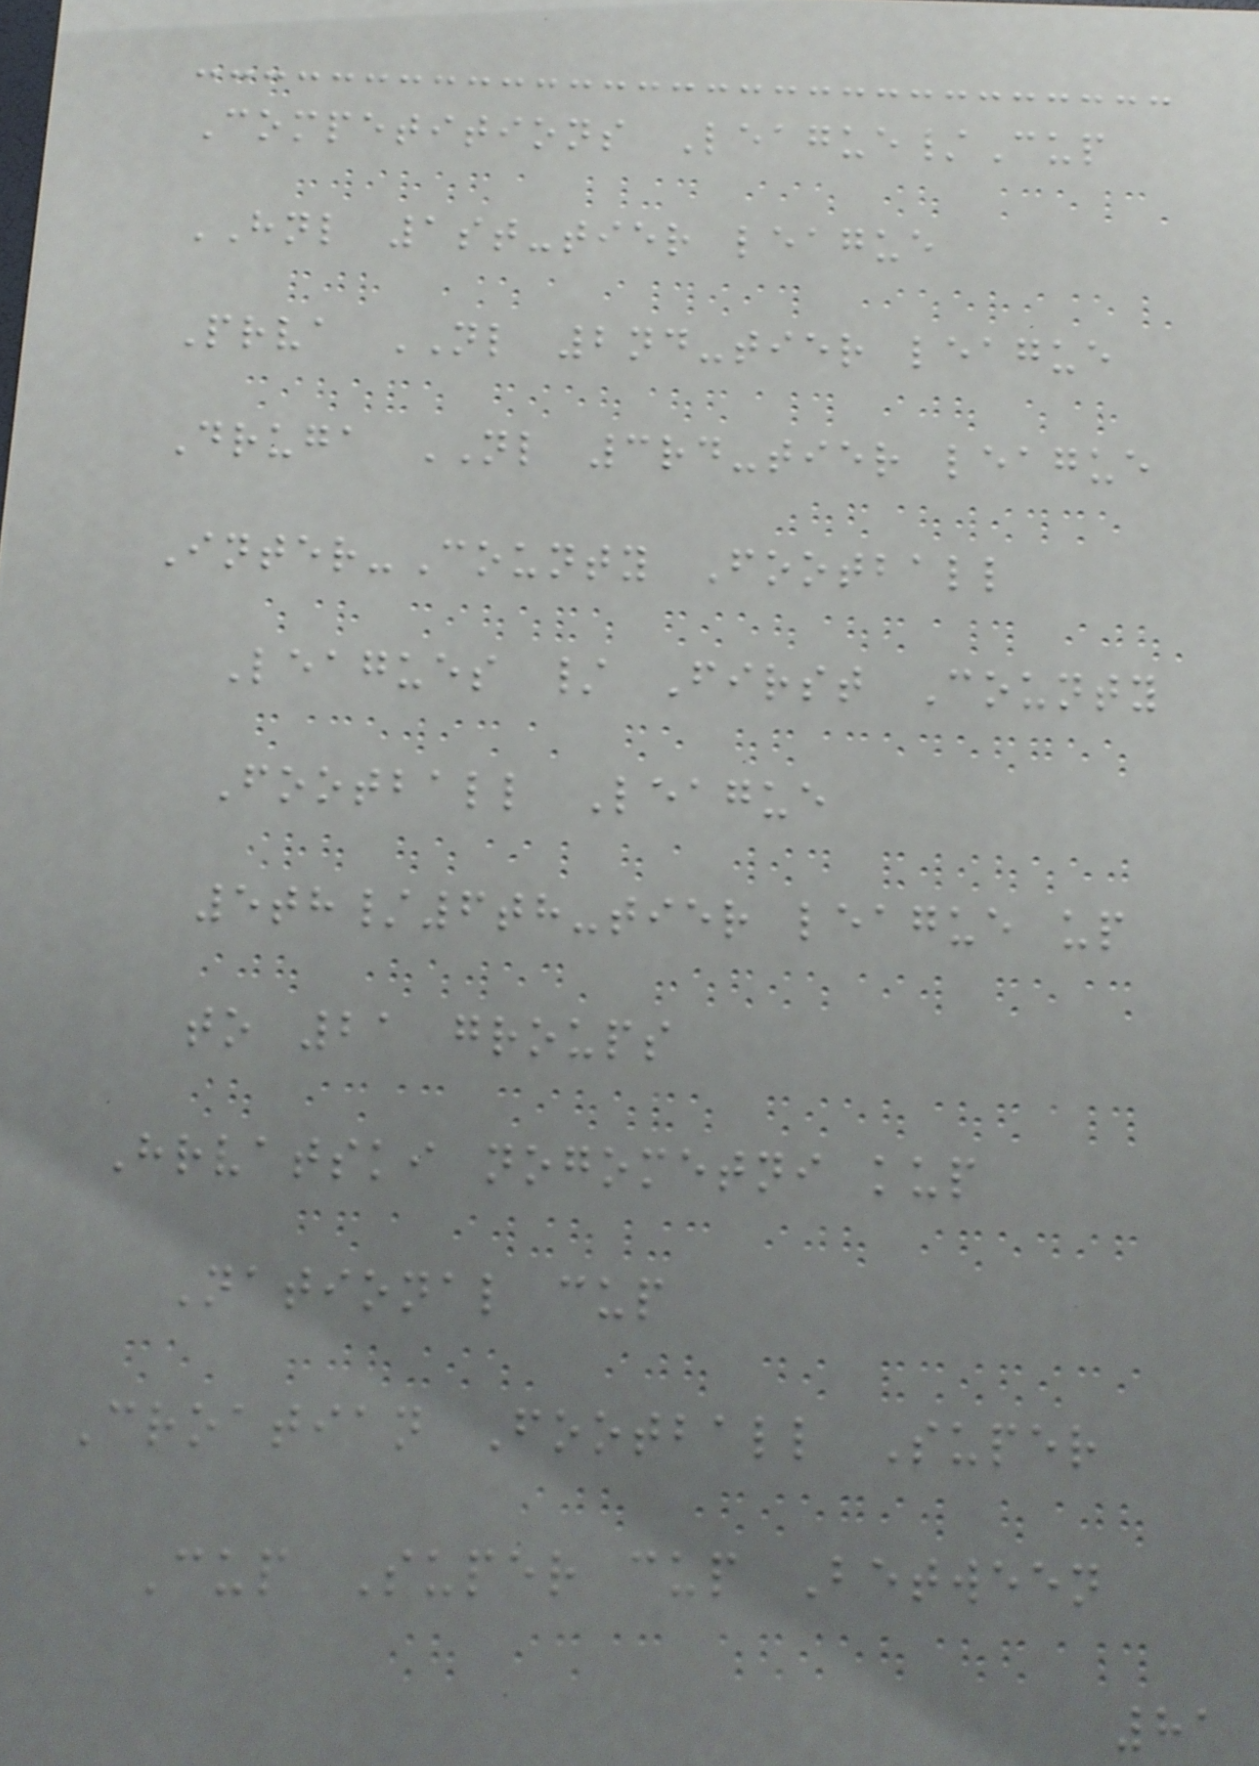Competitions League/Cup
HNL 1st-tier league
Prva NL 2nd-tier league
Druga NL 3rd-tier league
Inter-County Football
Leagues / First County
Football League
5th/6th-tier league up
to 21 groups
Hrvatski nogometni kup
National cup
Croatian Football Super
Cup Super cup Between
81
